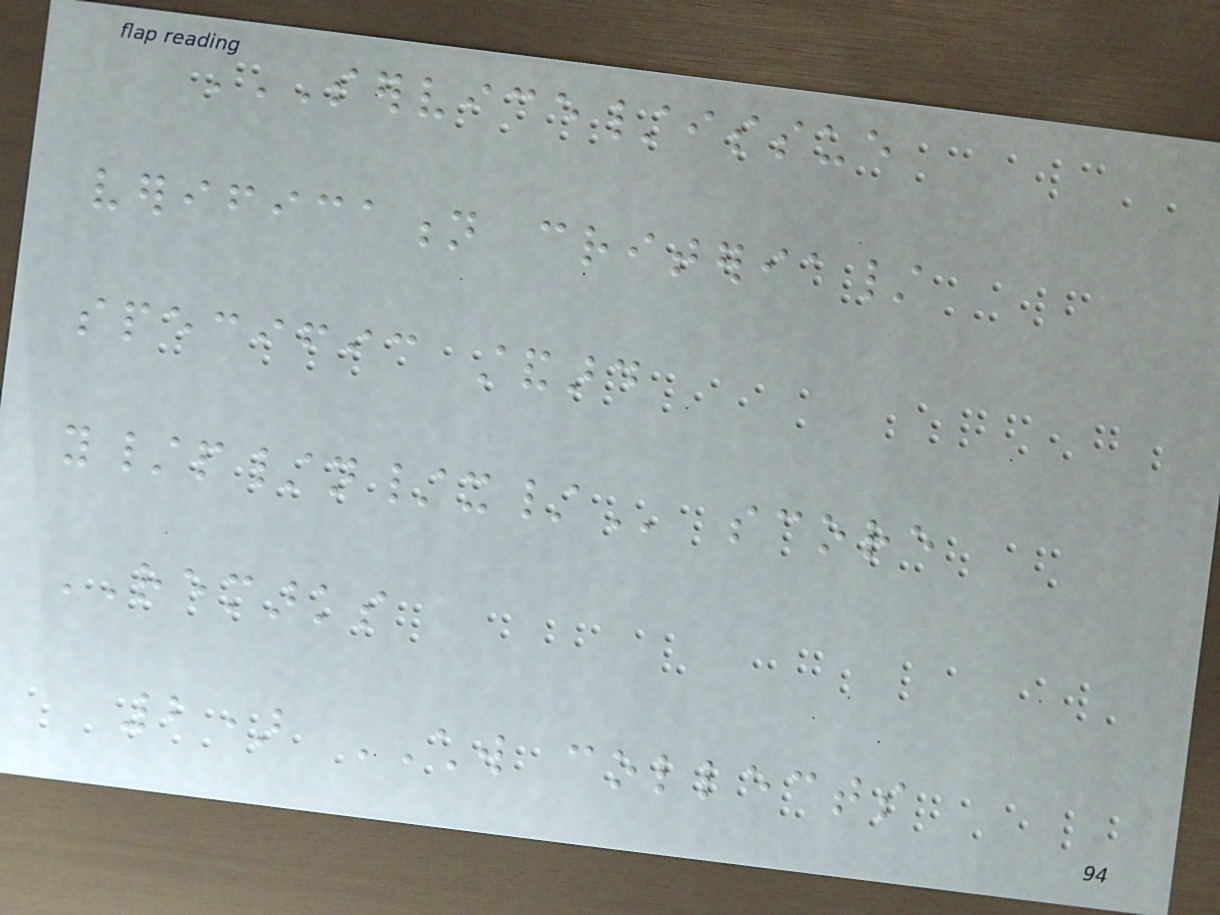SERVICE/ISSUE
VERIFICATION CRITERIA/
SPECIFIC STANDARD
Y/P/N/X/ score
REMARKS
2) CHW collects
